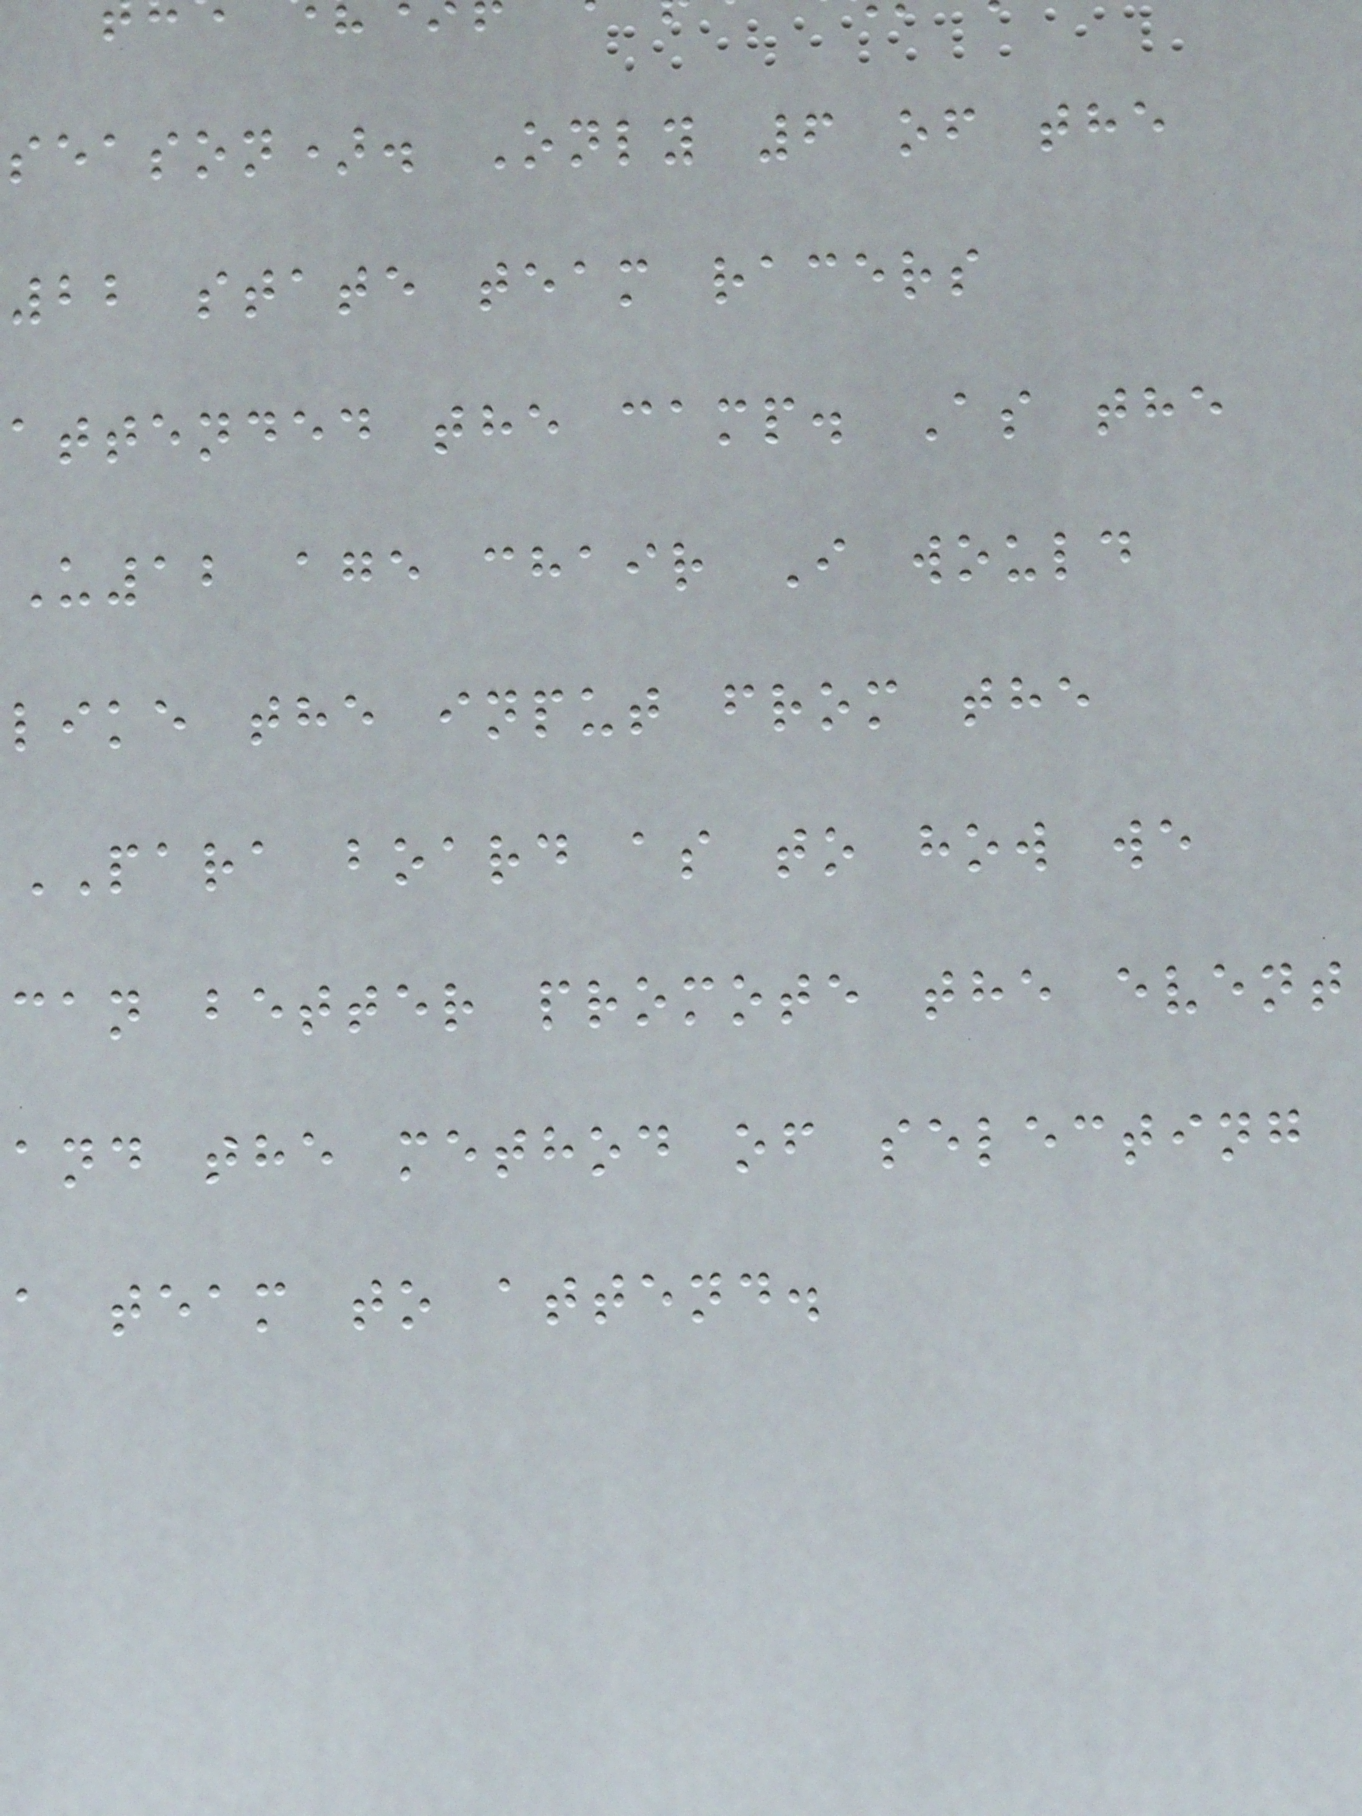season). Only 6 of the
22 state team racers
attended the camp. As the
U12 age chair I would
like the input from the
PARA board as to how we
can better promote the event
and the method of selecting
a team to attend.
